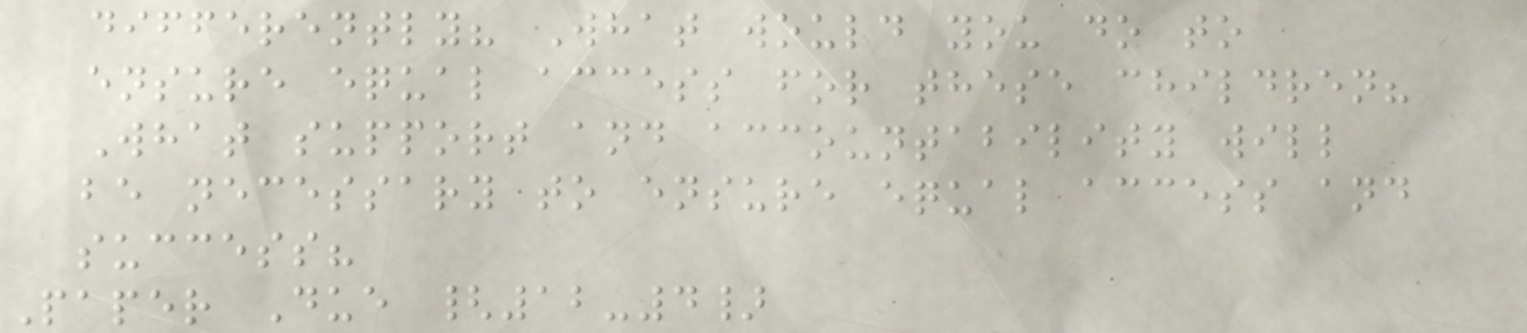differently? What would you do to
ensure equal access for these children?
What support and accountability will
be necessary to ensure equal access and
success?
Paper Due {12-4}
